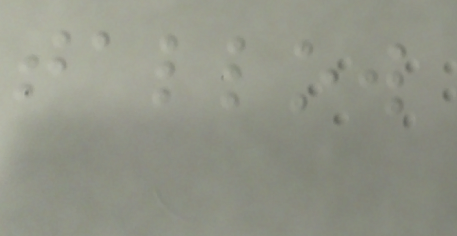tallow
